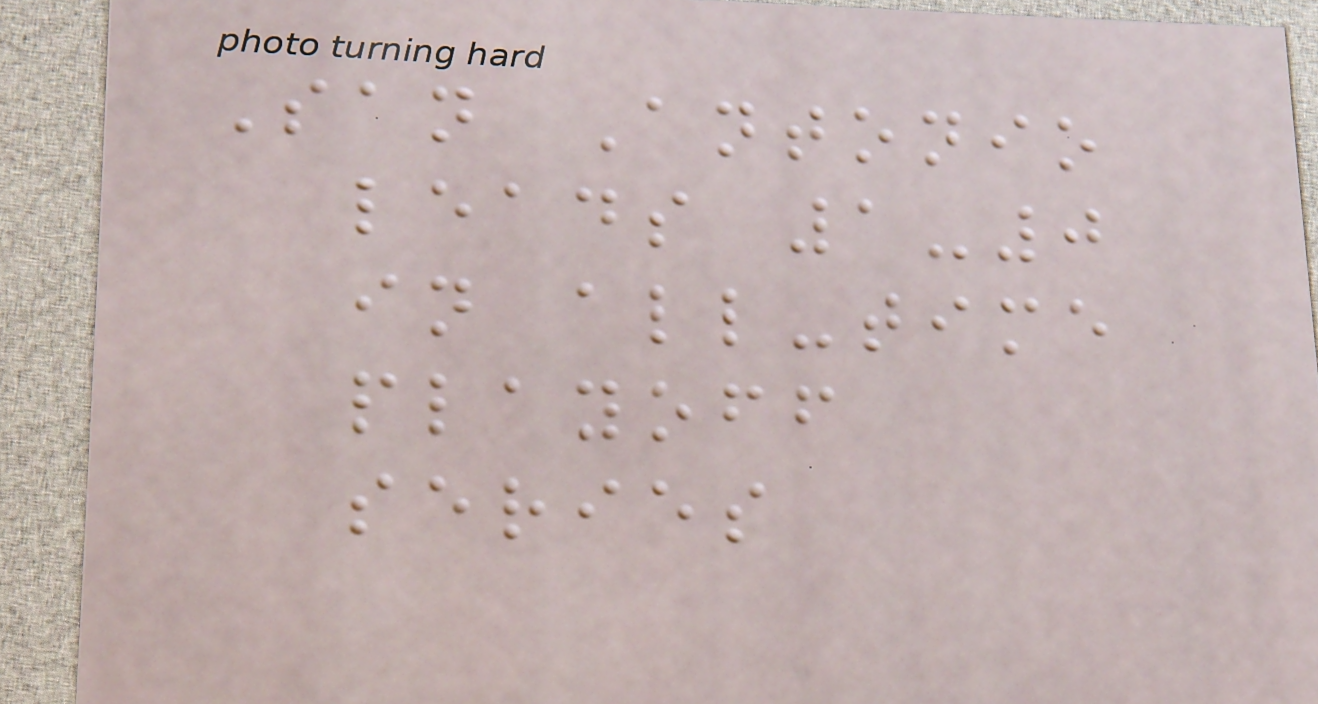San Antonio
leads 1-0
in all-time
playoff
series
